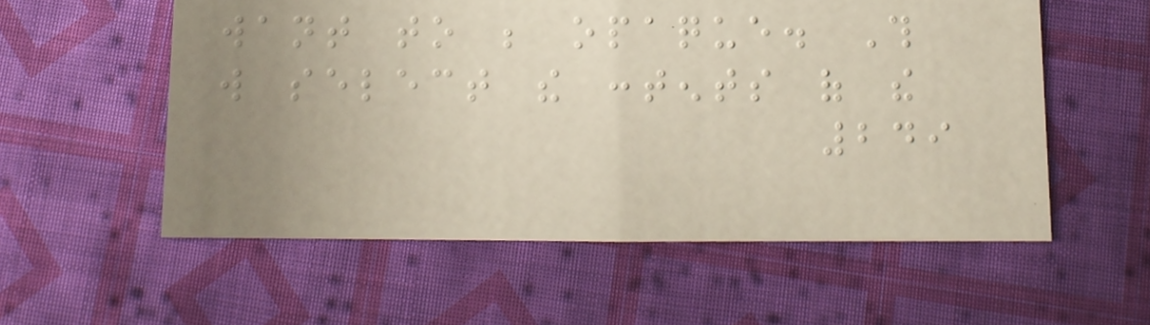want to be opaque. This
will select the contents of the
249
